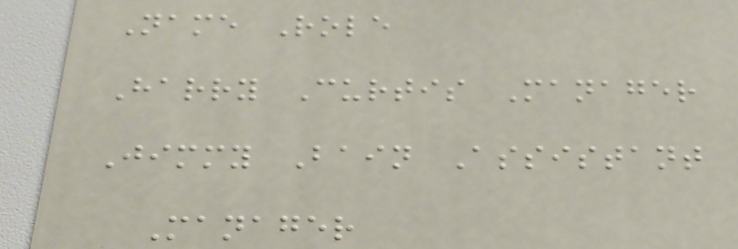Name Role
Harry Curtis Manager
Jimmy Bain Assistant
Manager
